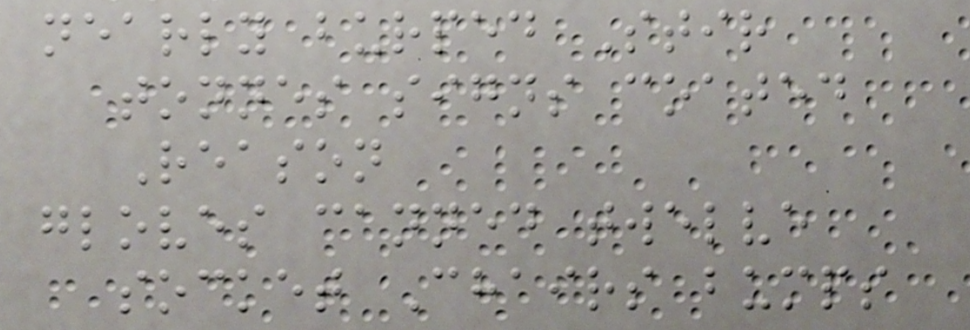nearly burped Stir
tonnes signs coated
Reason
gloves canned twelve
socket Chairs bumps
